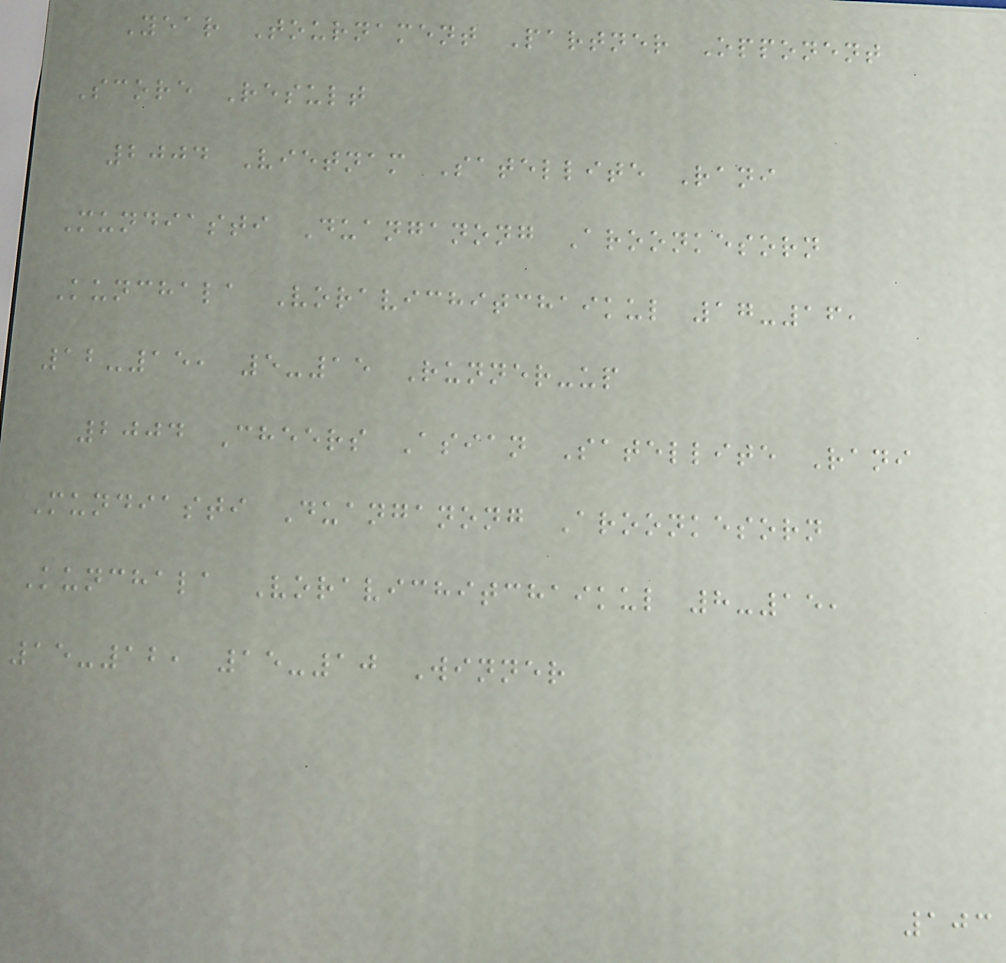Year Tournament Partner Opponent
Score Result
2004 Vietnam Satellite Rani
Mundiasti Duanganong Aroonkesorn
Kunchala Voravichitchaikul 17-16,
12-15, 5-15 Runner-up
2004 Cheers Asian Satellite Rani
Mundiasti Duanganong Aroonkesorn
Kunchala Voravichitchaikul 8-15,
15-12, 15-10 Winner
103
